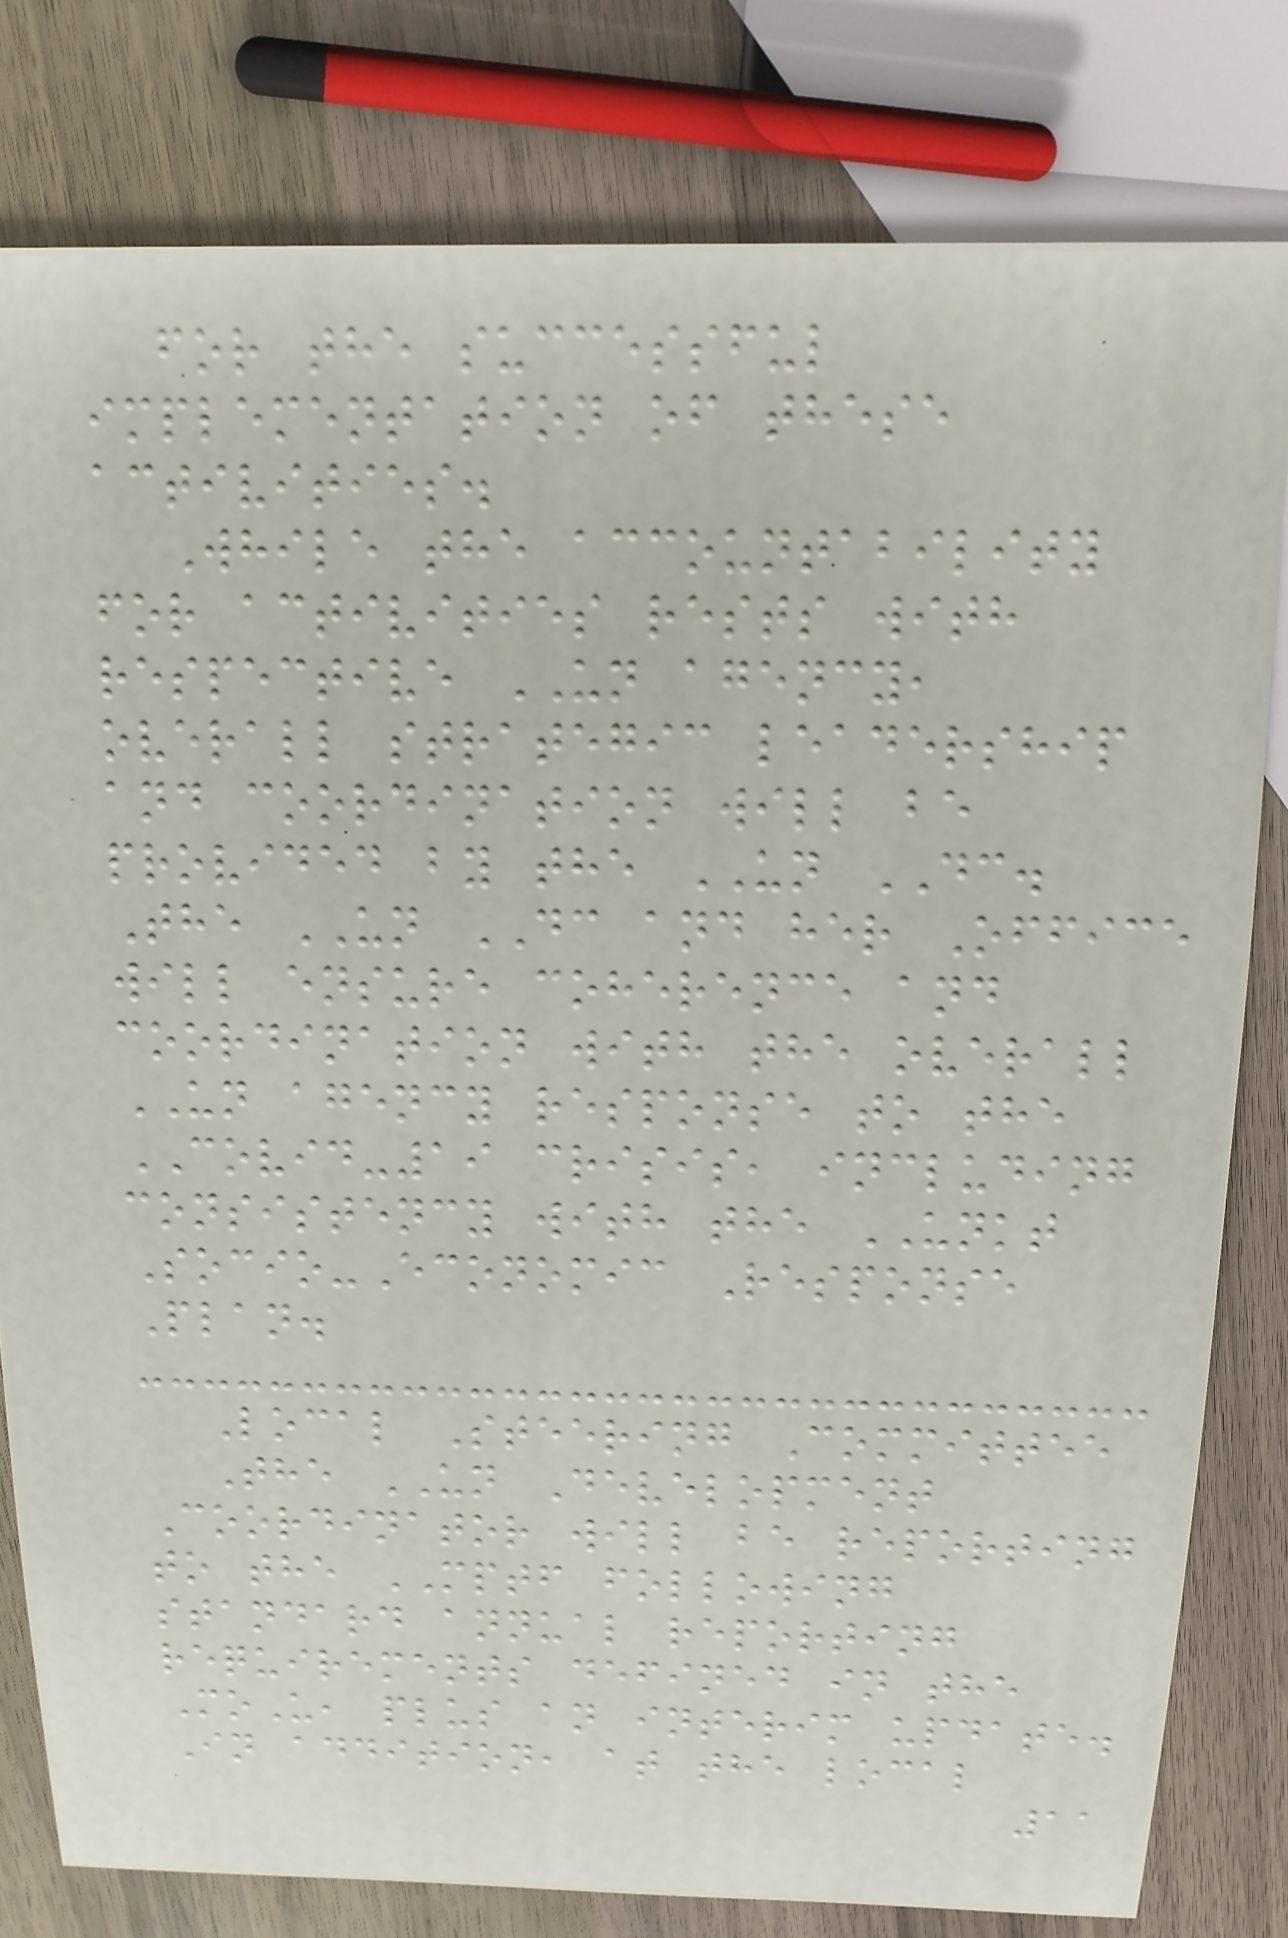for the successful
implementation of these
activities.
While the accountability
for activities rests with
respective UN agency,
overall strategic leadership
and coordination will be
provided by the UN DC.
The UN DC and her Office
will ensure coherence and
coordination with the overall
UN agency response to the
COVID-19 crisis, including
consistency with the UNKT
Socio-Economic Response
Plan.
Local Steering Committee
The UN Development
Coordinator will be reporting
to the MPTF following
standard annual reporting
requirements defined in the
MoU, plus an interim update.
In addition, at the local
11
